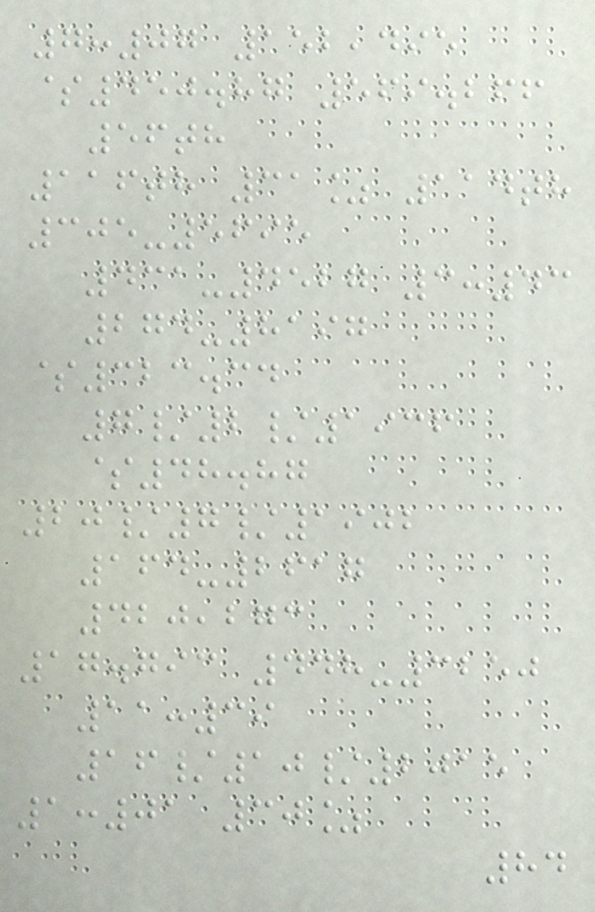7:07 152,495
$450.87 569.266
56th
116th 31% 114th
305-5695
431-4527 3:43
274-8197
$323.34
7/2/1936
$48.87
20/7/1902
164-2617
420,273
17.793 448-3250
11:39
16/10/2015
1:01 30%
84
